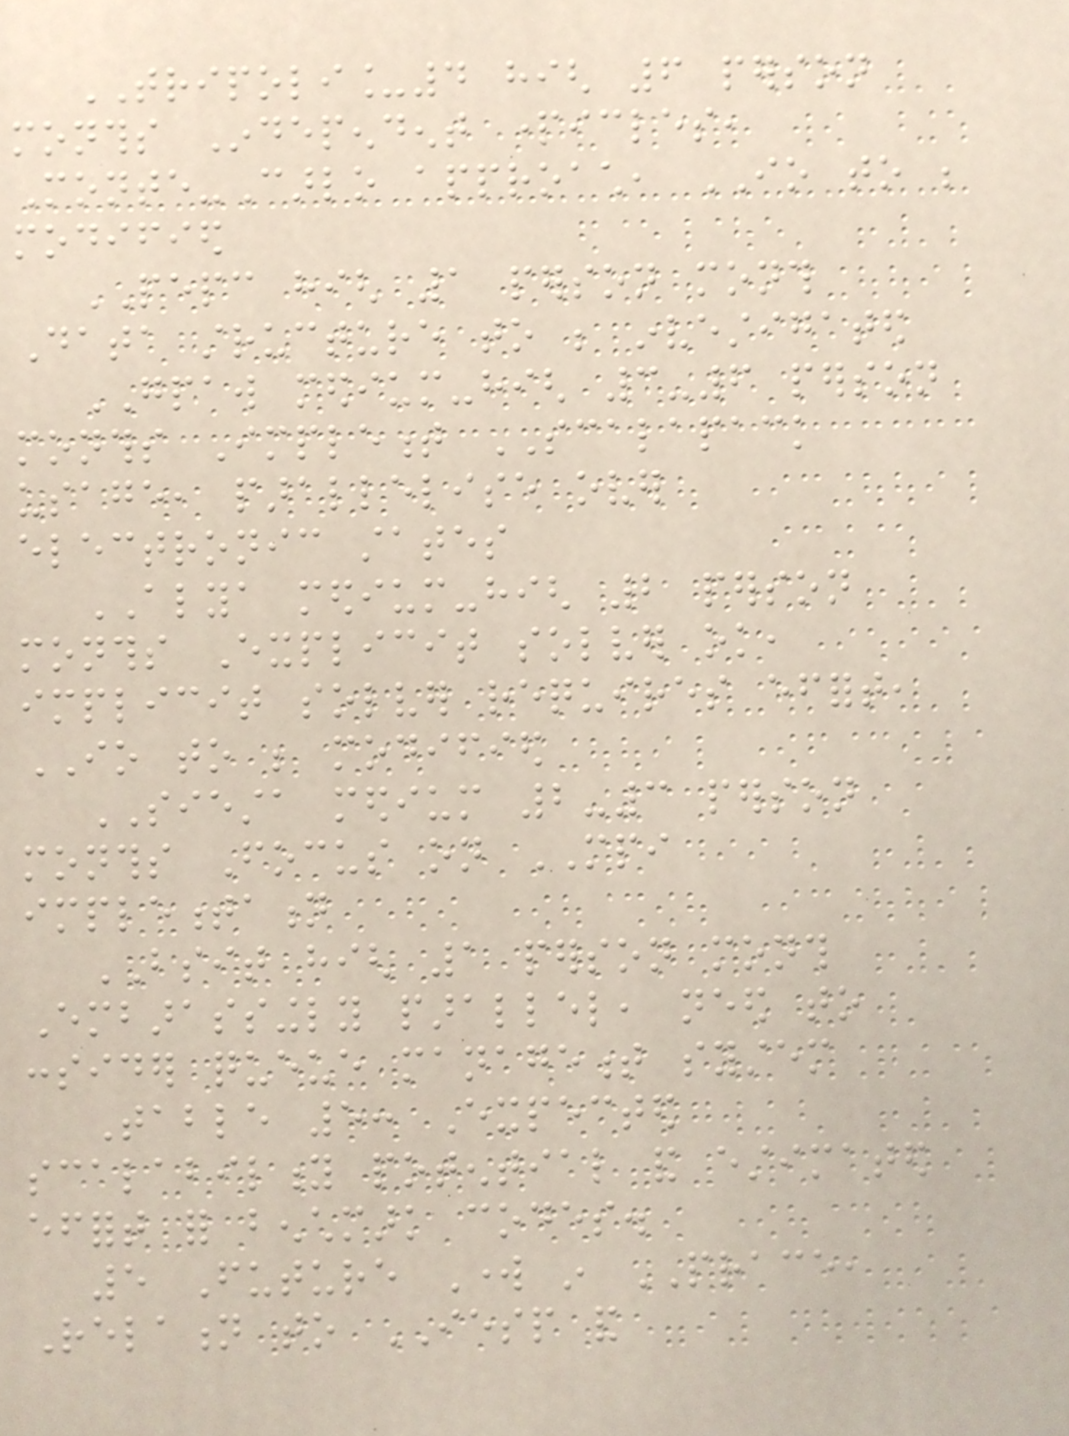TRIPOLI_4 high 6 person
months Independent particles,
Monte-Carlo approach, IO to be
modified
PEPC high 1 person month
Data structure to be investigated
GPAW medium-high 3-6 person
months Implement SCALAPACK
usage, parallelise over
electronic states
ALYA medium-high 2 person
months Explicit solver ok,
implicit solver requires effort,
IO to be modified
SIESTA medium 2-3 person
months Focus on MPI
implementation
BSIT high 1 person month
Embarassingly parallel, need to
consider queue management system
Table 5: Expected
scalability potential and estimated
effort for benchmark codes.
5 Future Work in PRACE,
Relation to IESP and
